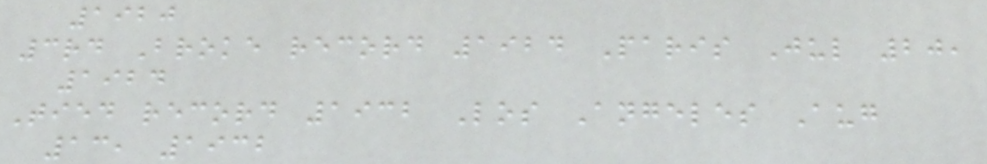1920
3rd Broke record 1924 Paris Jul 20,
1924
Tied record 1932 Los Angeles Aug
13, 1932
